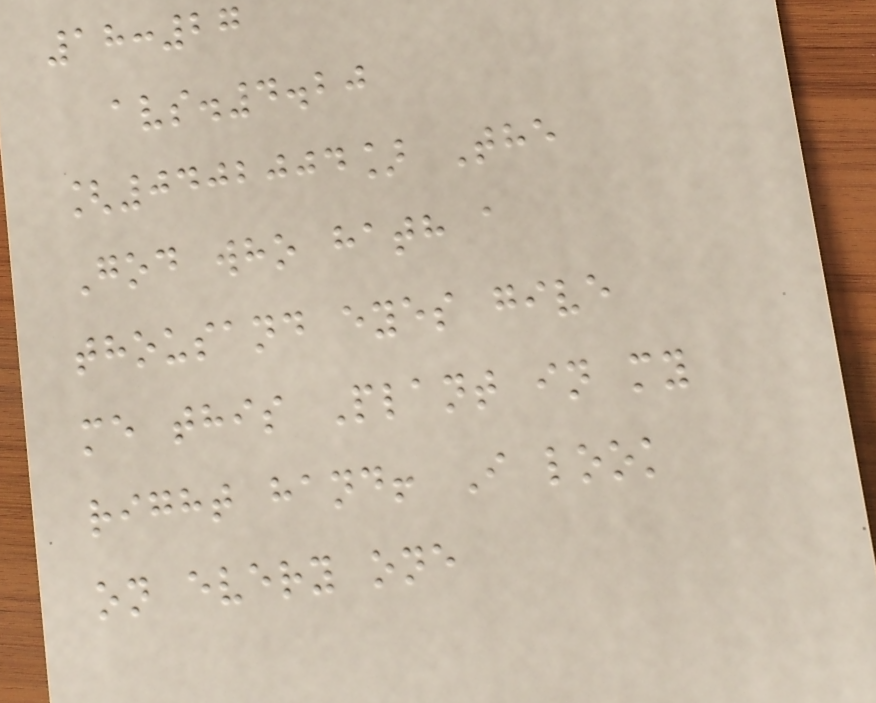18:27
avs.4.20
[0402004] The
God who hath a
thousand eyes give
me this Plant in my
right hand! I look
on every one
